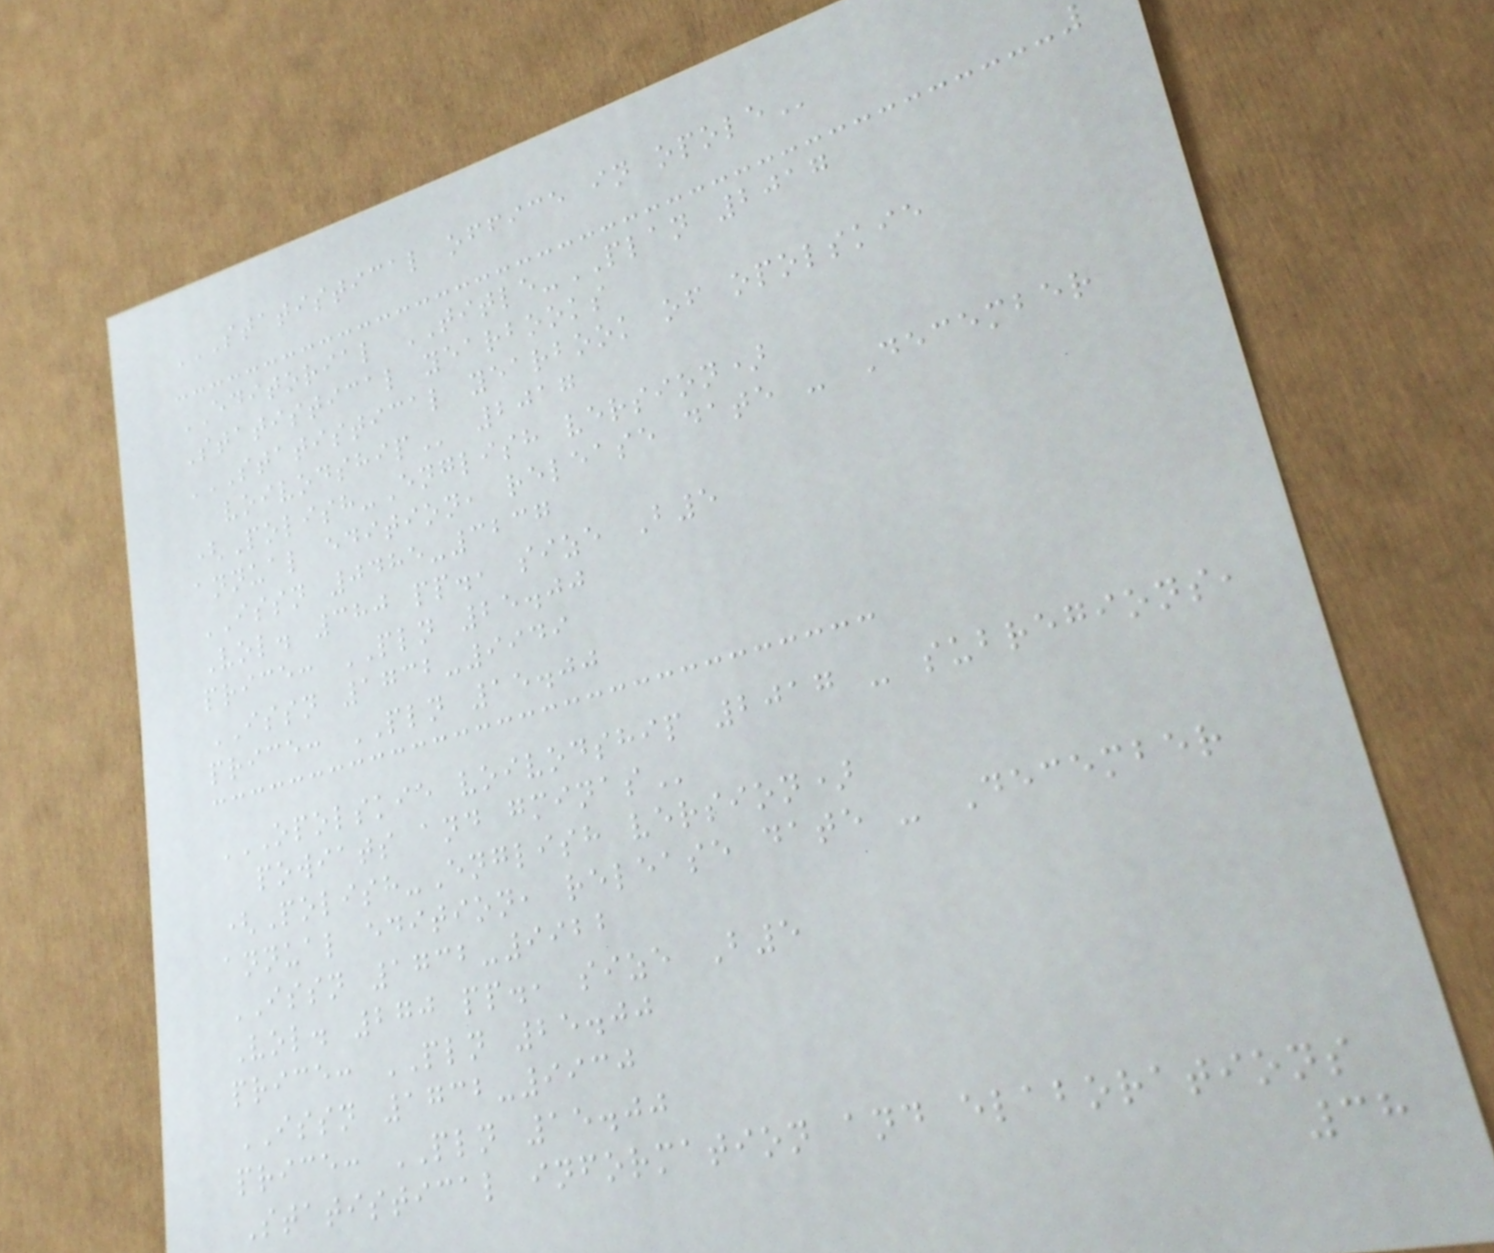STATISTICAL OFFICE IN OPOLE
EDITORIAL TITLE-PLAN 2017
Statistical yearbooks
STATISTICAL YEARBOOK OF OPOLSKIE
VOIVODSHIP 2017
(Polish-English version)
annual edition, release date - December
ISSN 0485-3237
Vol. 380 pp., size B5
price: PLN 25.00
ISSN 1732-9949
price: PLN 15.00
OPOLSKIE VOIVODSHIP 2017 - SUBREGIONS,
POWIATS AND GMINAS
(Polish-English version)
annual edition, release date - December
ISSN 1732-9922
Vol. 270 pp., size B5
price: PLN 25.00
ISSN 1732-9930
price: PLN 15.00
Statistical information and elaborations
38
